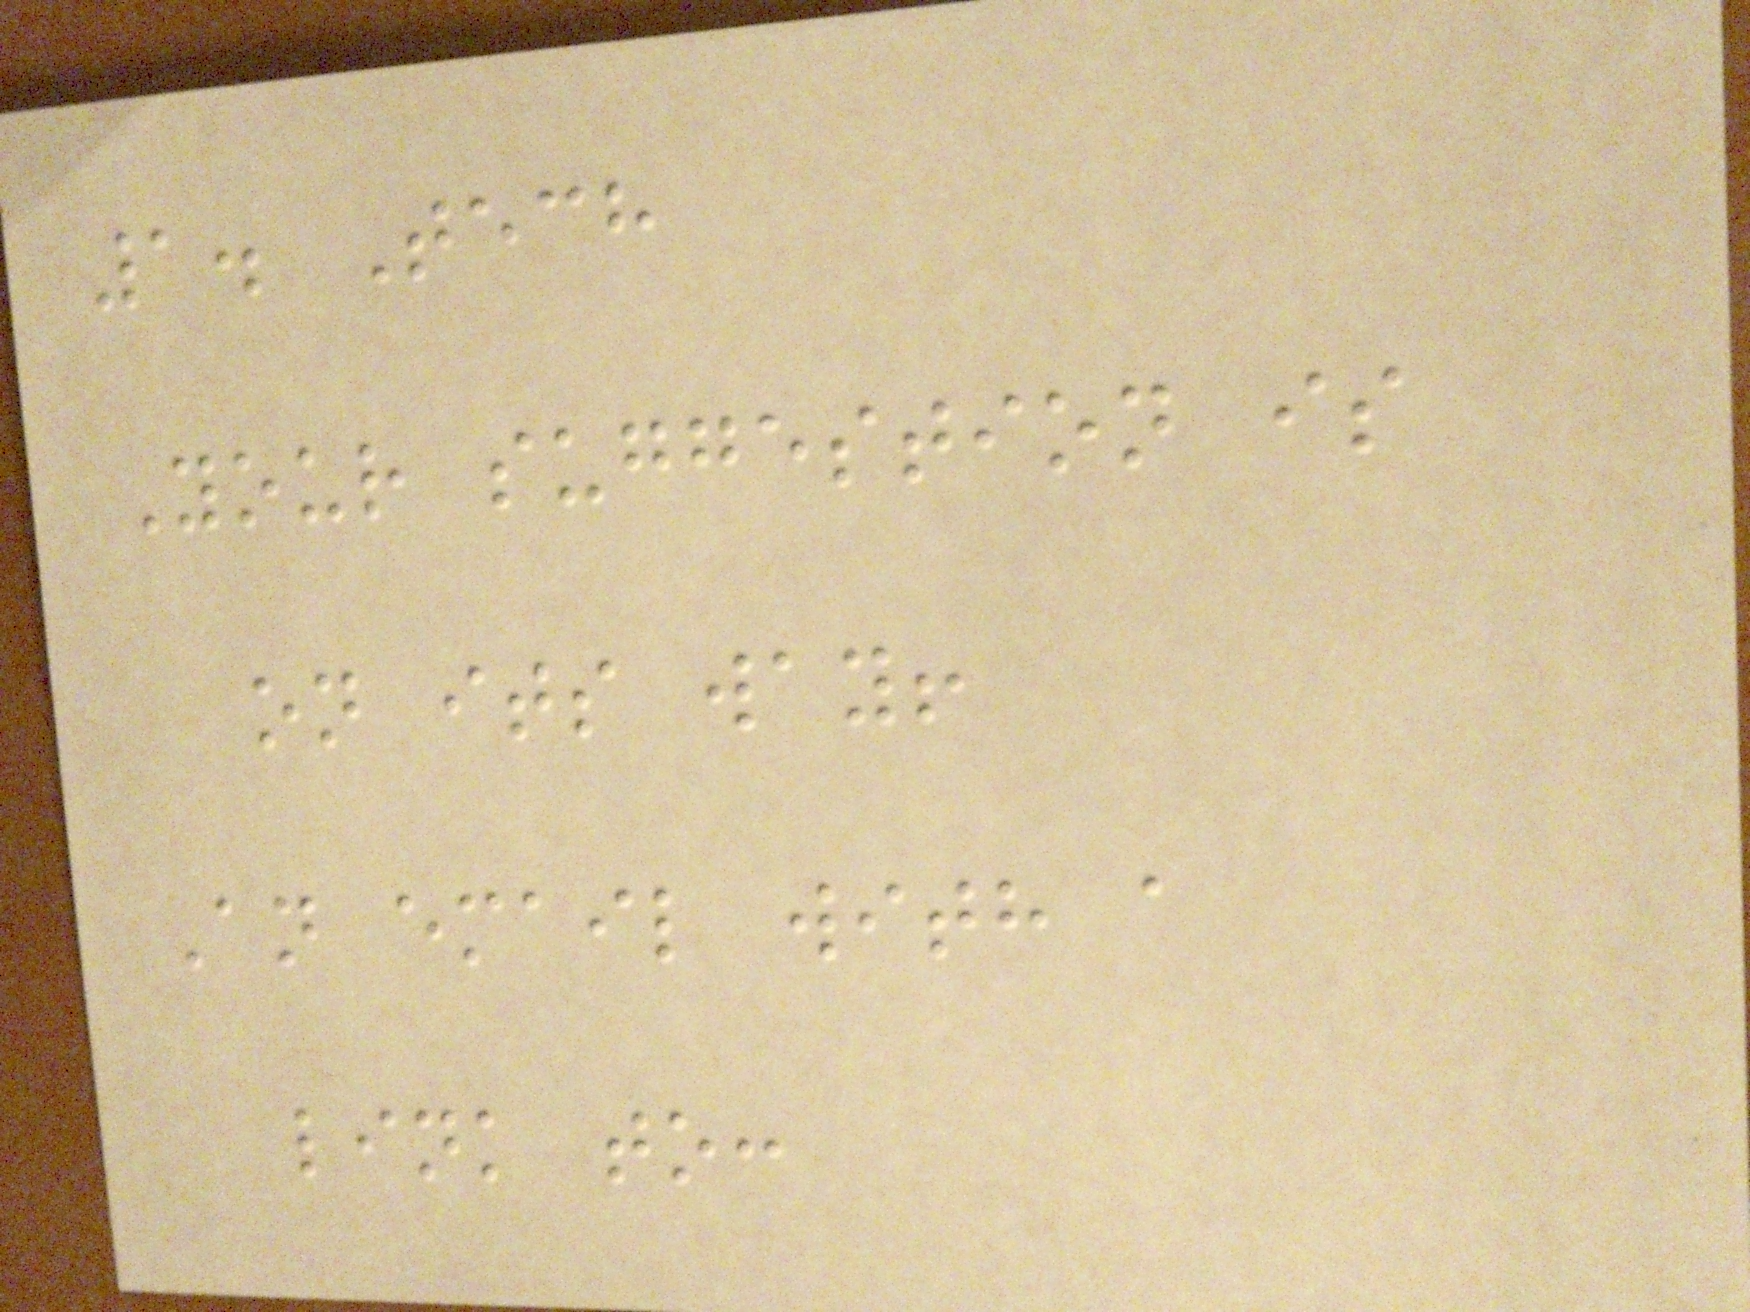1. Tech
Your suggestion is
on its way!
An email with a
link to:
